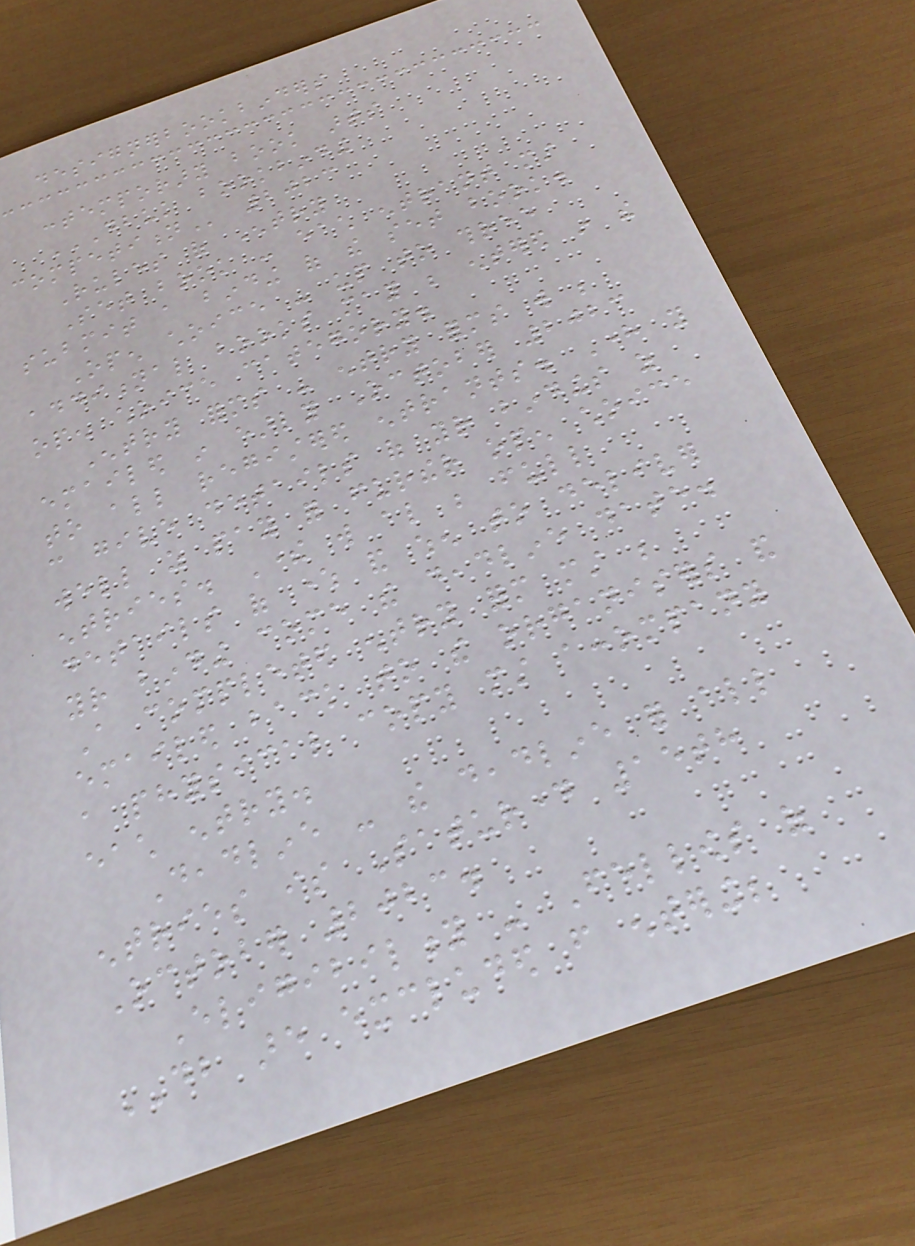designerbookbinders
contemporary book arts
DBUK BOOKBINDING
COMPETITION 2023
Rules of Entry
Set book - each entrant must
submit a binding of the set book.
Open choice - up to three
additional books may be entered in the
open choice category.
Entry forms - entry forms will be
emailed in early October 2023
to all registered entrants. Here you
can give details of your bindings as
well as pay for further open choice
entries. There will also be full
details of where and when to deliver
your binding come the deadline date.
A completed entry form must be
emailed back to the organisers and
a physical copy must accompany
each entry.
Deadline - the deadline for all
entries is Saturday 15th
October 2023.
Eligibility - Fellows of
DB are excluded from entering;
